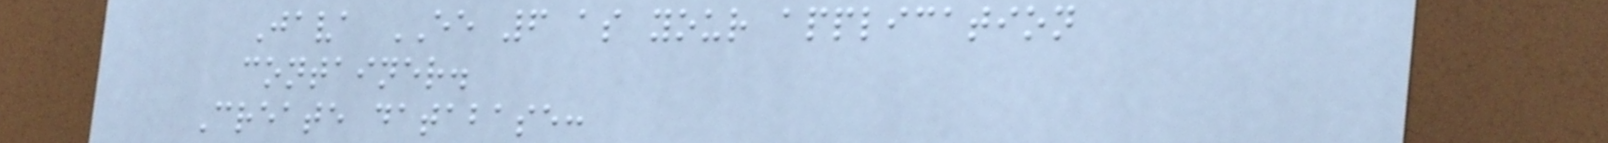Java EE 6 as your application
container.
Create database:
